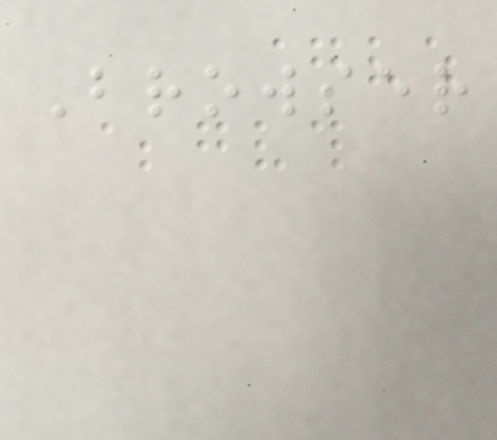Browser
